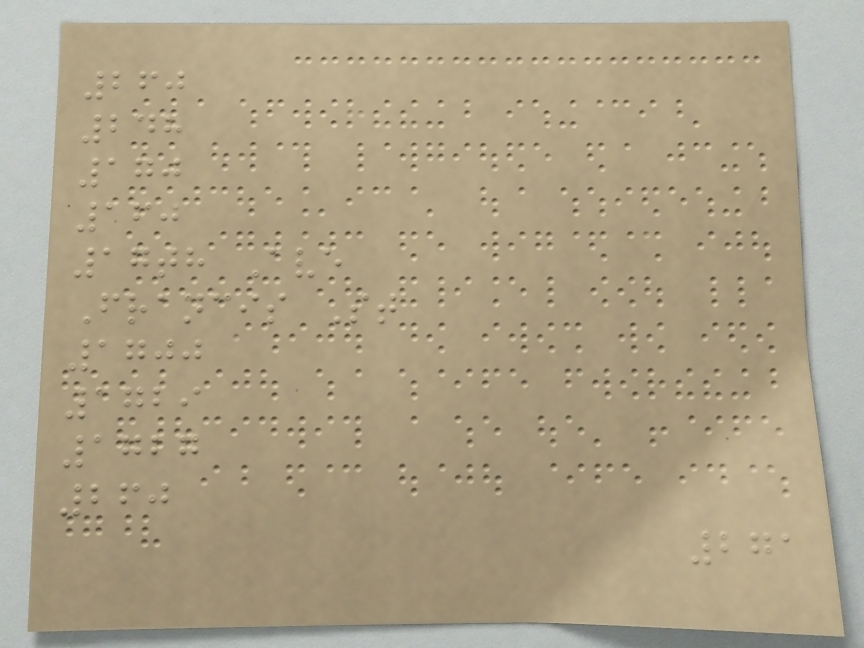260
248
170
160
17th Ave
Francis St
1700
1729
1727
260
271
